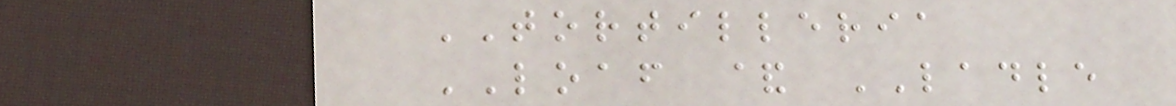TORTILLERIA
LOAF & LADLE
